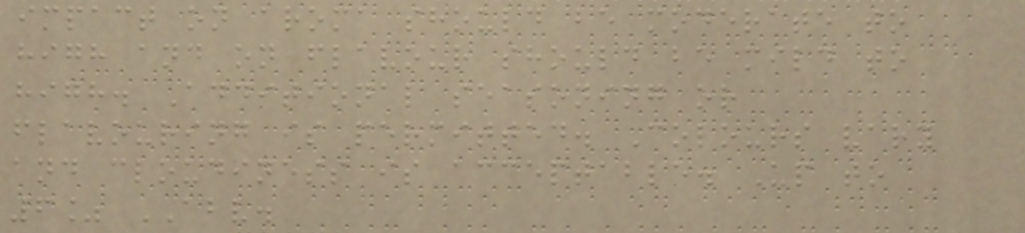impact on aroma should be moderate to
high and on flavour should be mild to
high. Additional seasoning or
flavouring is permitted. Colours vary
and cloudiness is acceptable. Up to
6% ABV.
